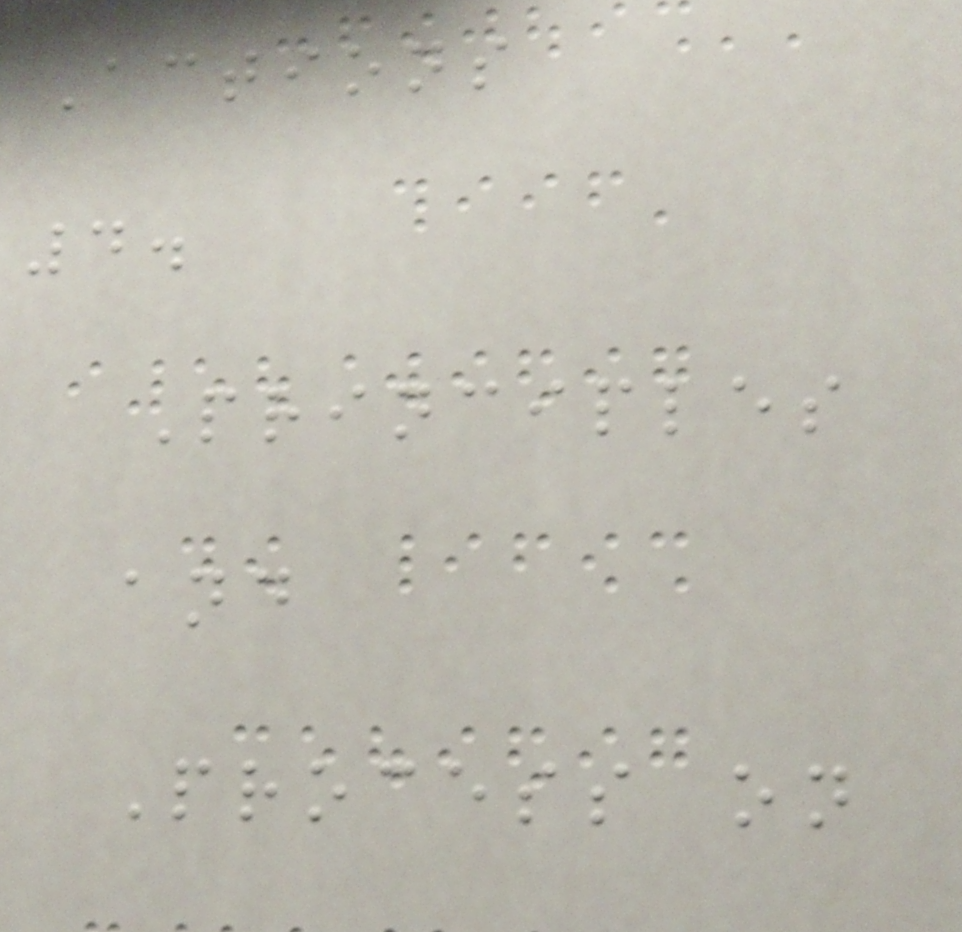Actions
4.
Principles
and
Process on
